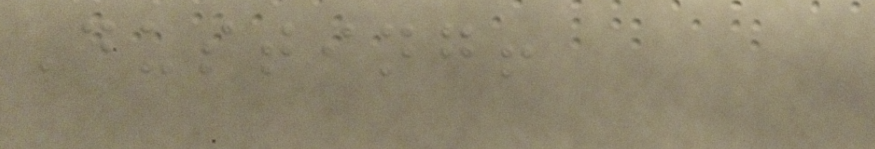Dusting!
